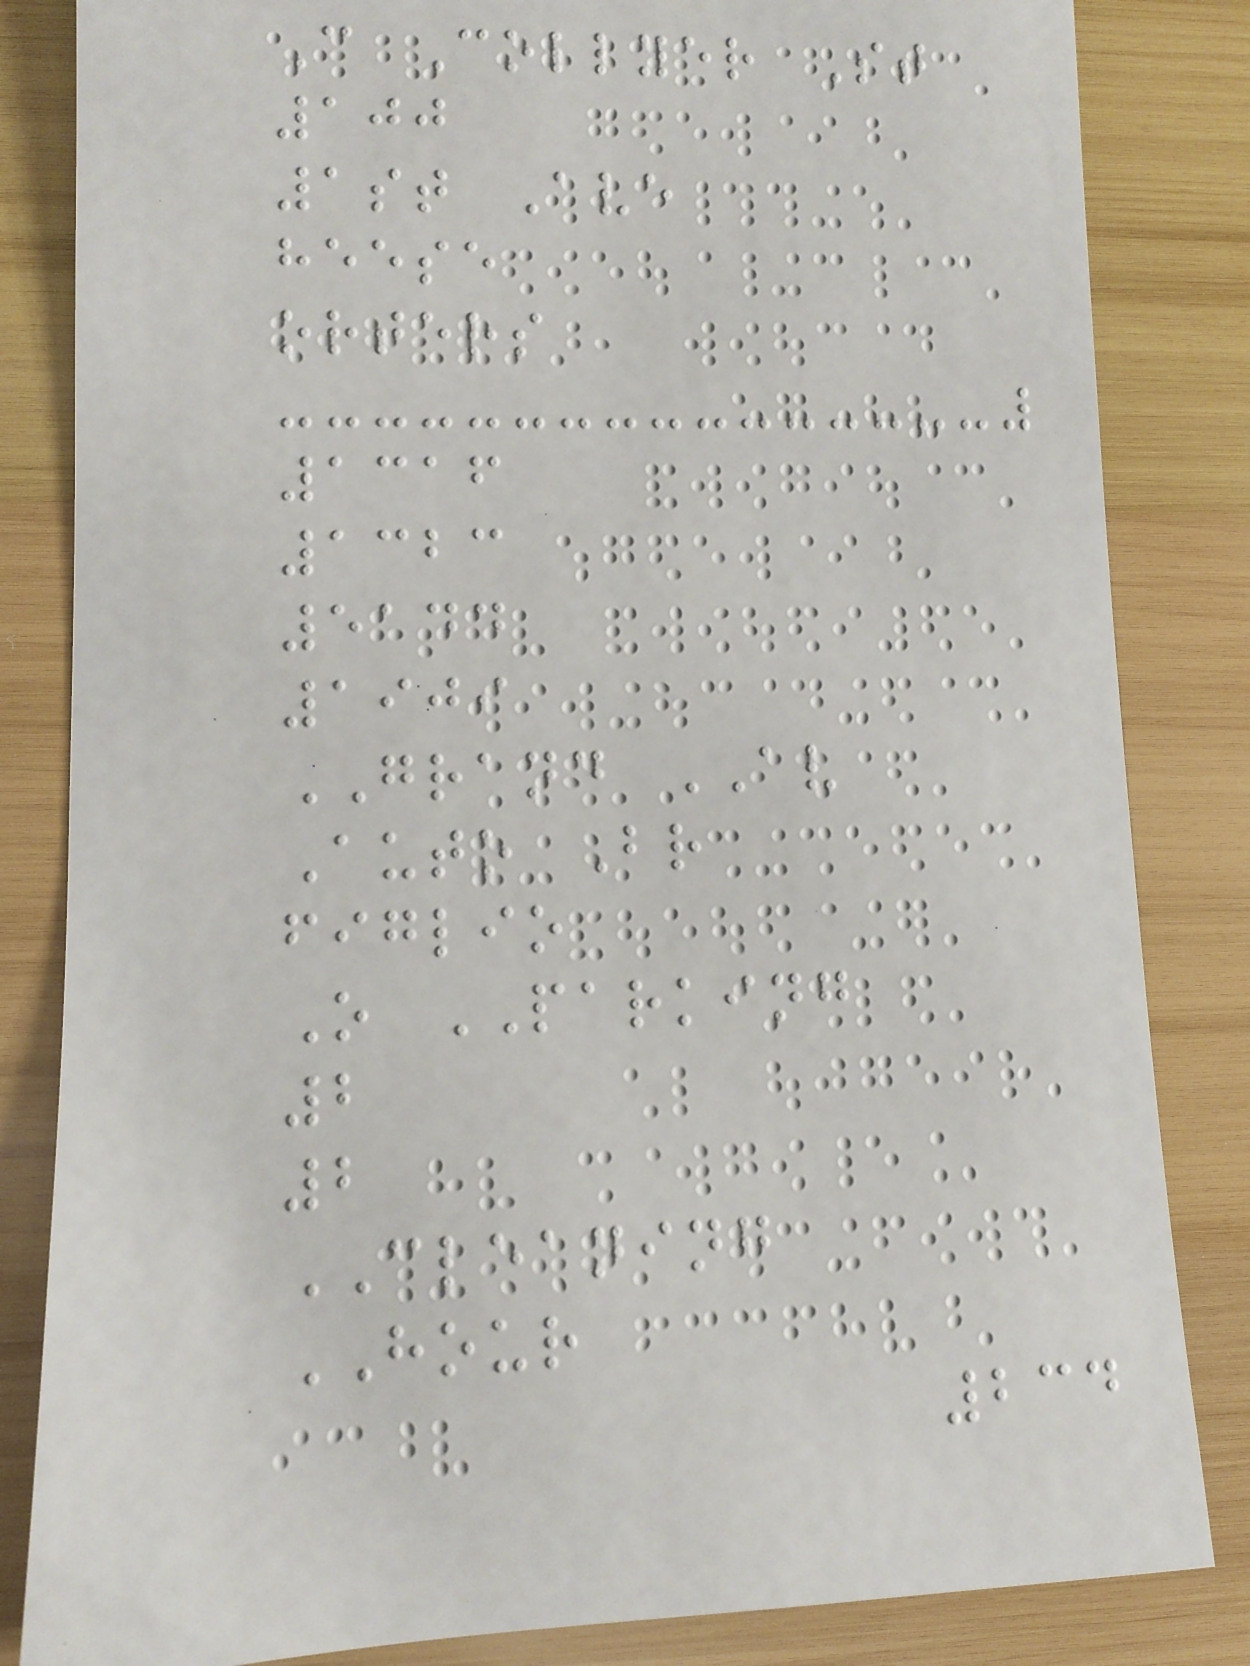C Collyer St
100
1st Ave
heese
orters
1316
1323
5144
1909
GRAND AV
Auto Br
figlio
O PARKING
2
2
CLEANING
HOUR
234
